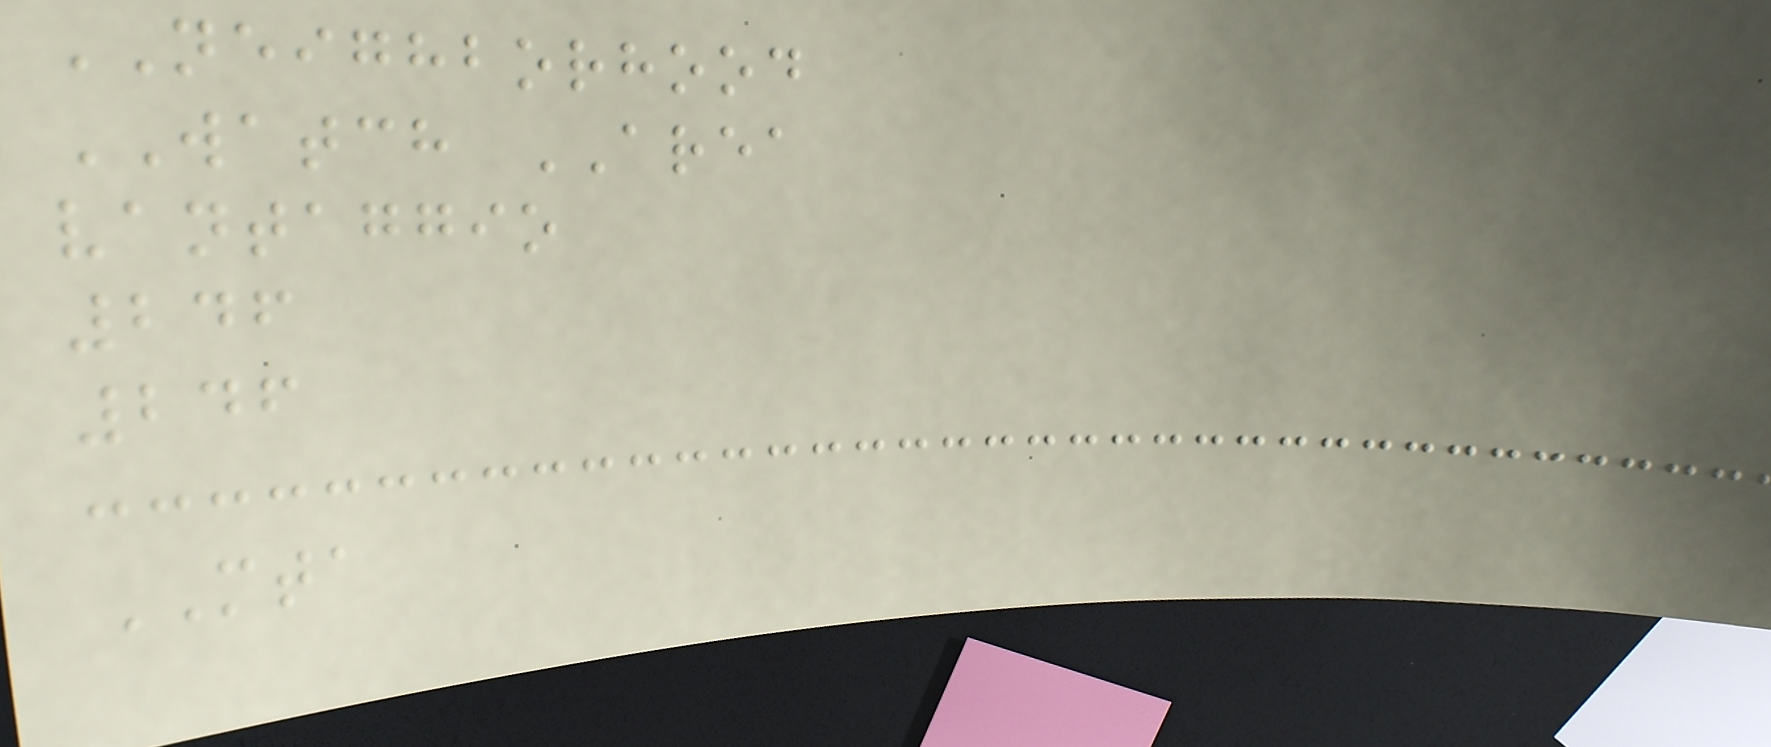NEIGHBORHOOD
WATCH AREA
vantaggio
246
246
MTA
